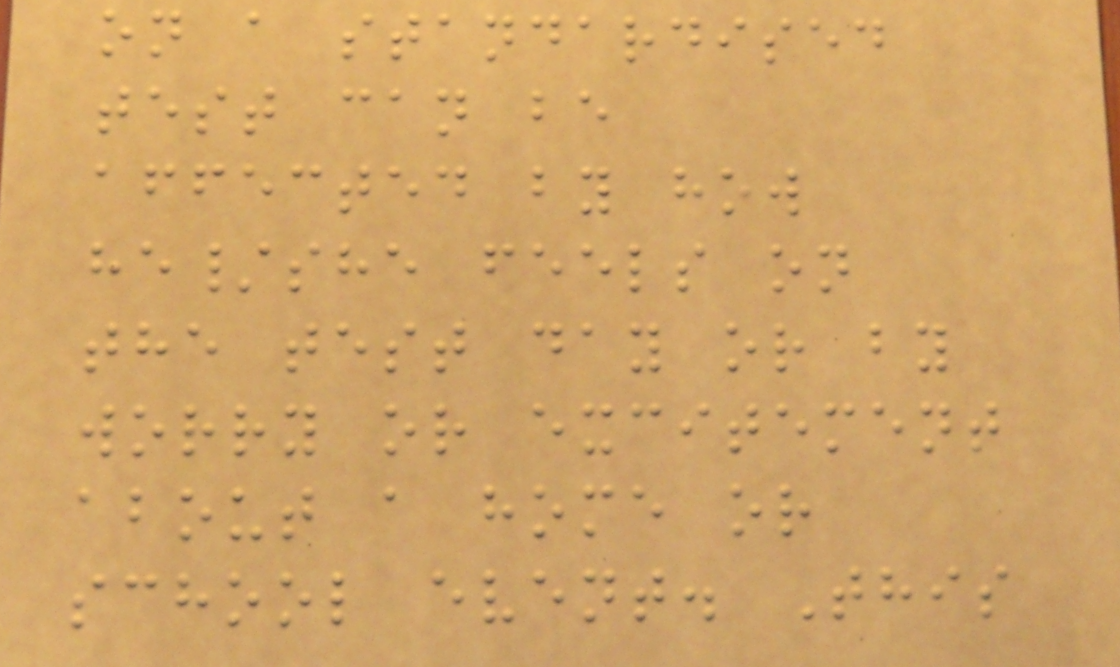on a standardised
test can be
affected by how
he/she feels on
the test day or by
worry or excitement
about a home or
school event. This
